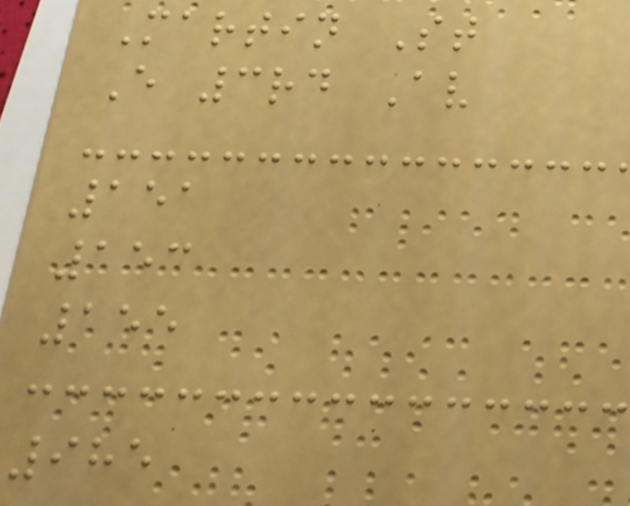Martin St
E 3rd Av
151
153
155
985
